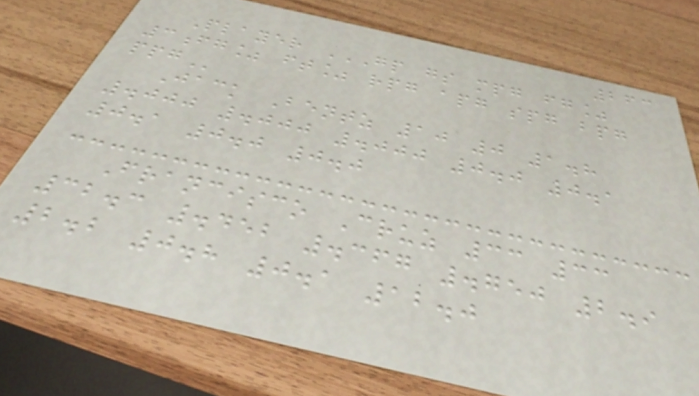263
Player GP GS MPG FG%
3FG% FT% RPG APG SPG BPG
PPG
Jack Bentz 10 0 1.8
.000 .000 .000 0.0 0.1
0.1 0.0 0.0
Francisco Cruz 33 33
32.3 .452 .367 .750 2.9
2.2 0.8 0.1 12.0
